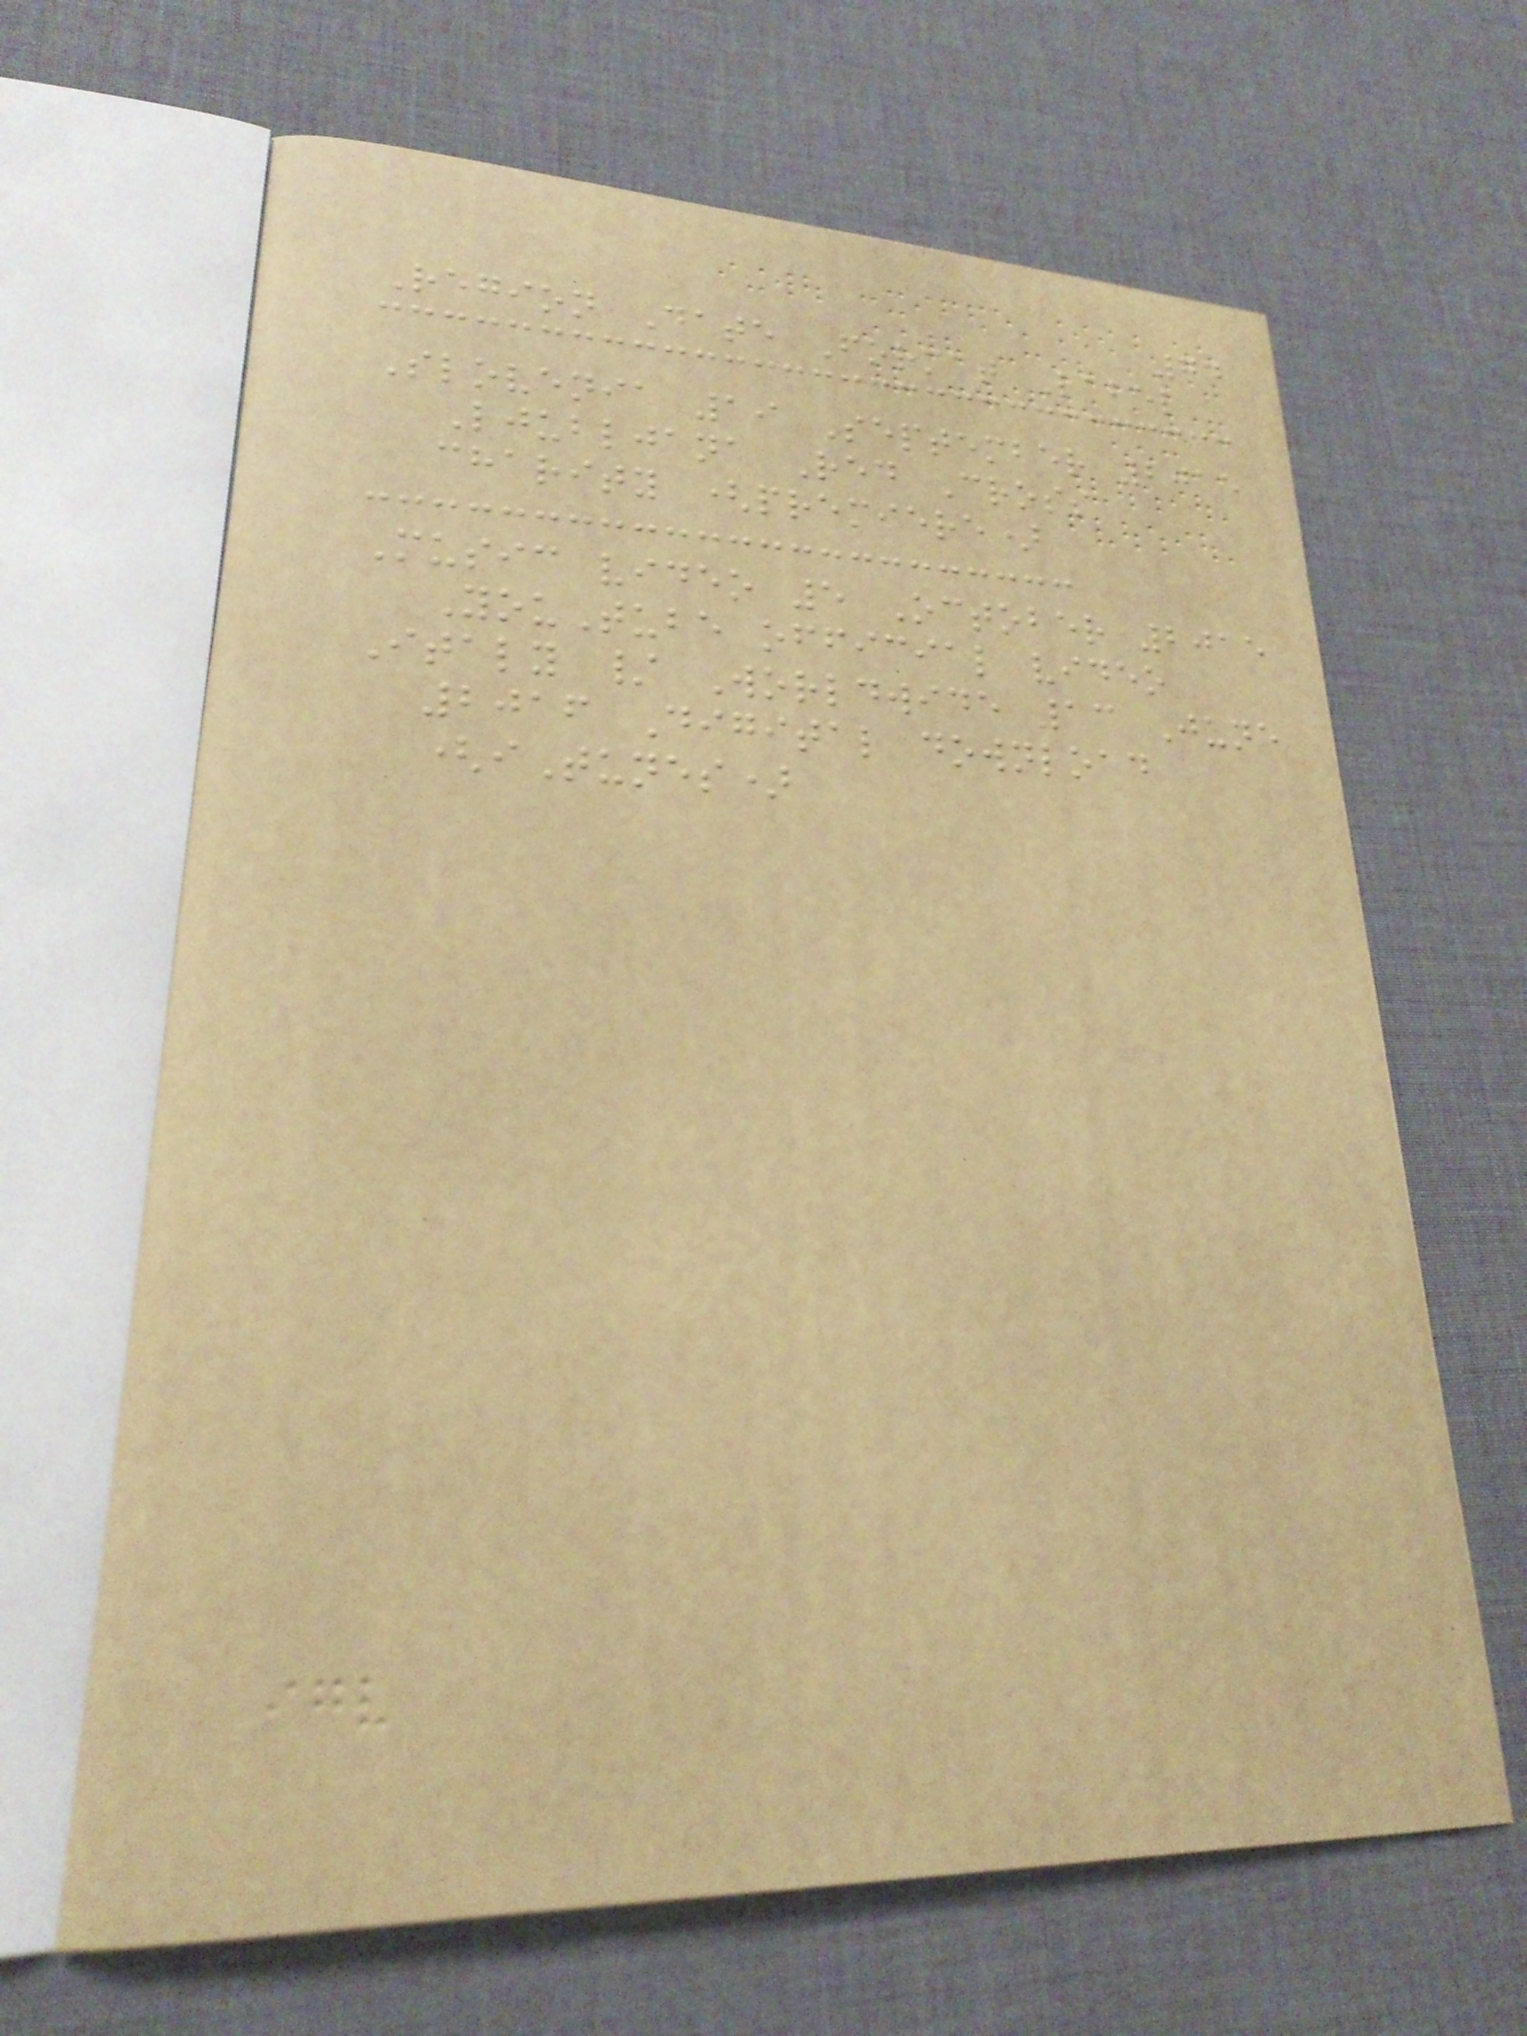74
Region Date Format Label
Slovenia 19 September 2015
Ljubljana Red Cross
charity (premiere)
Music video 5 October 2015
YouTube official video
Italy / Worldwide 13 June
2016 Digital download
(iTunes)
